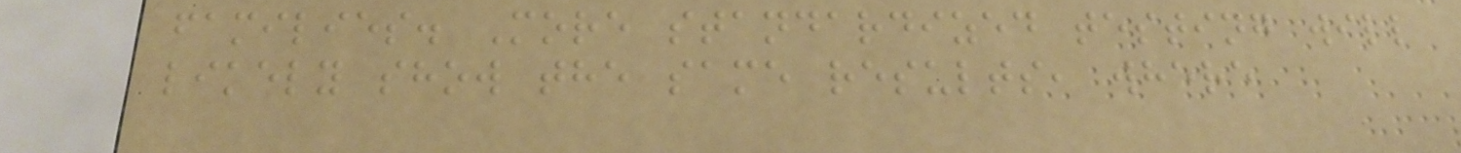families. More standardized testing will
likely show the same results, where
